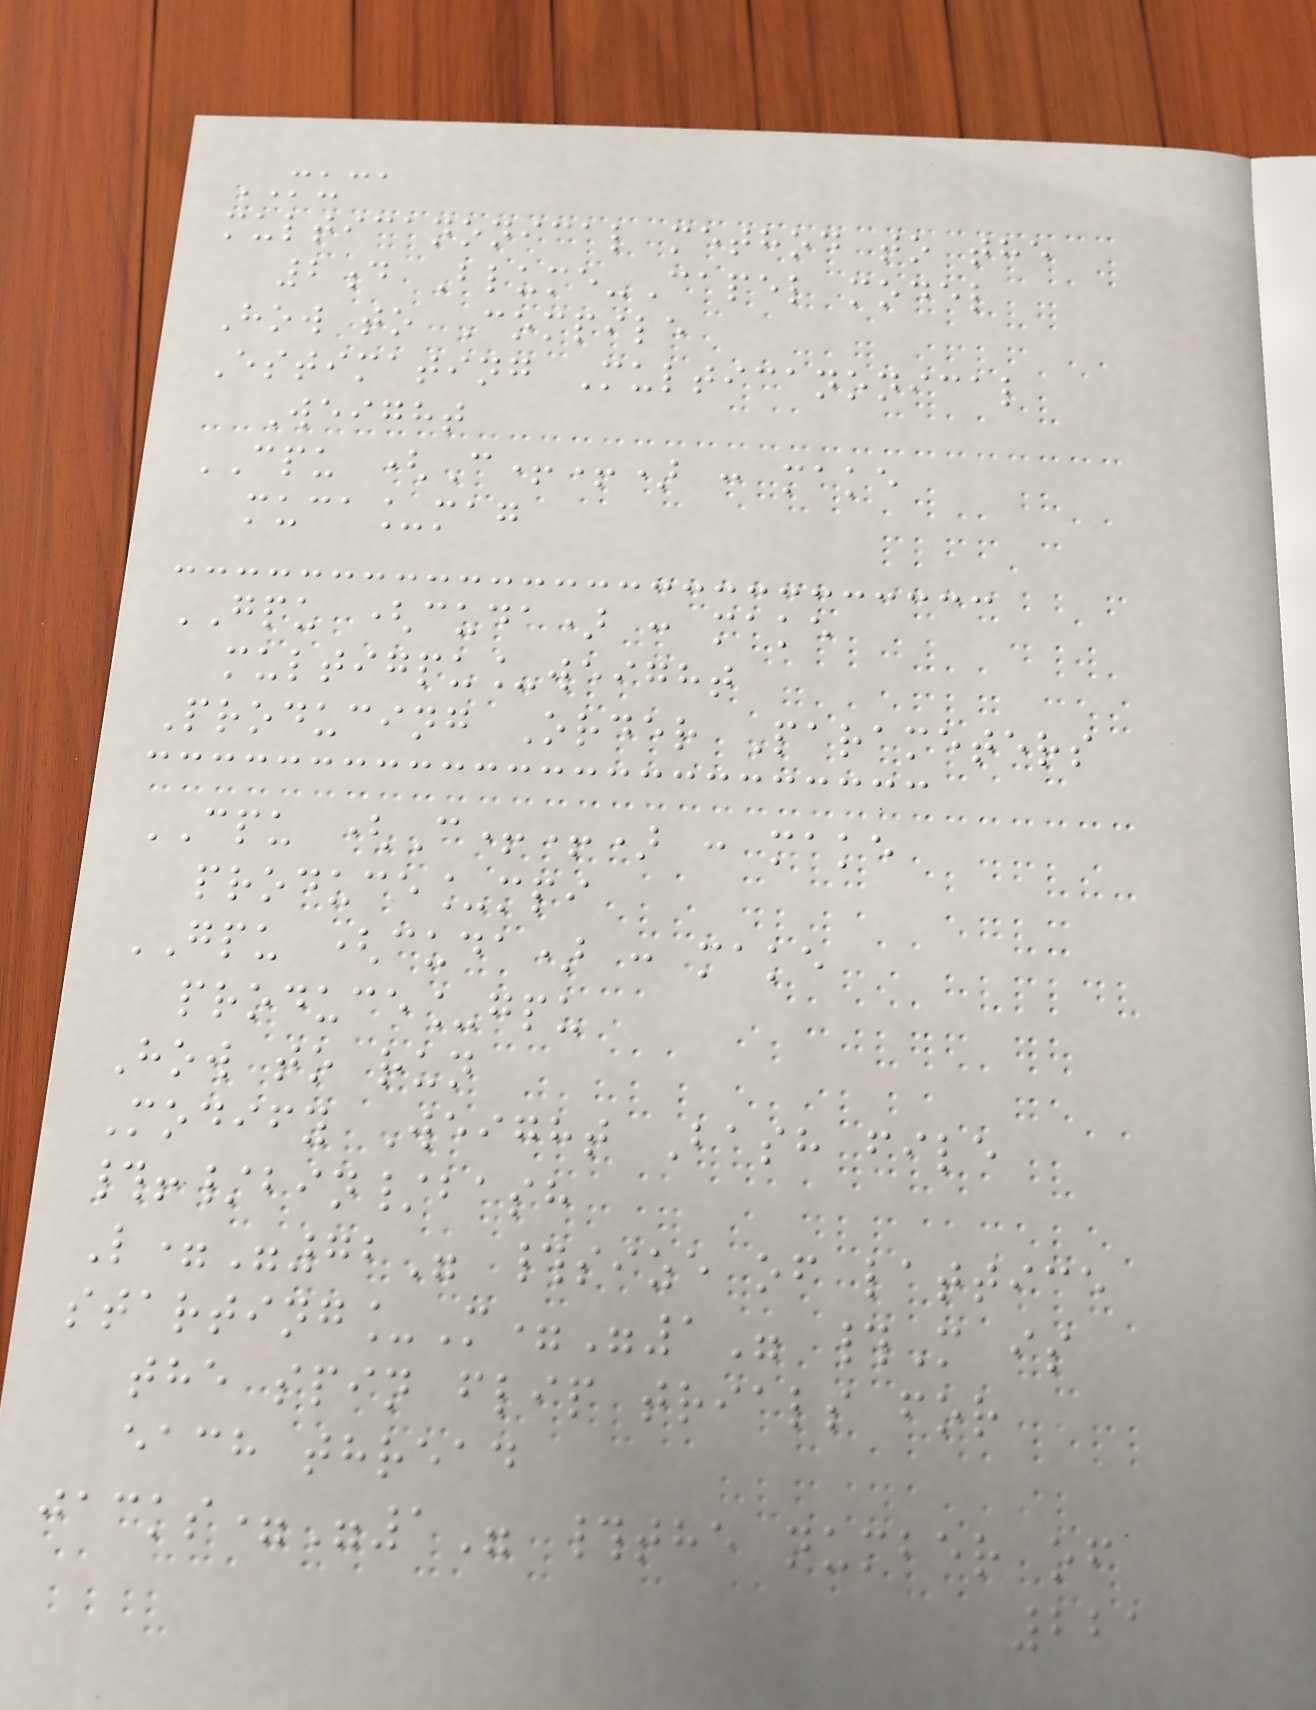MUCA
multicanonical method to the
2d Blume-Capel model
How to Compile
Estimating Multicanonical
Weight
CPU (C++) : make
muca_mag
GPU (cuda) : make
multigpu_weight
Producing Order Parameters
CPU (C++) : make
produce_mpi
GPU (cuda) : make
produce_gpu
How to run
Modify Weight Bash file
#!/bin/bash
L="72" #size of lattice
starting_M="1" #M is
the spin flip trials for
each thread
jacks="1" #the number of
221
